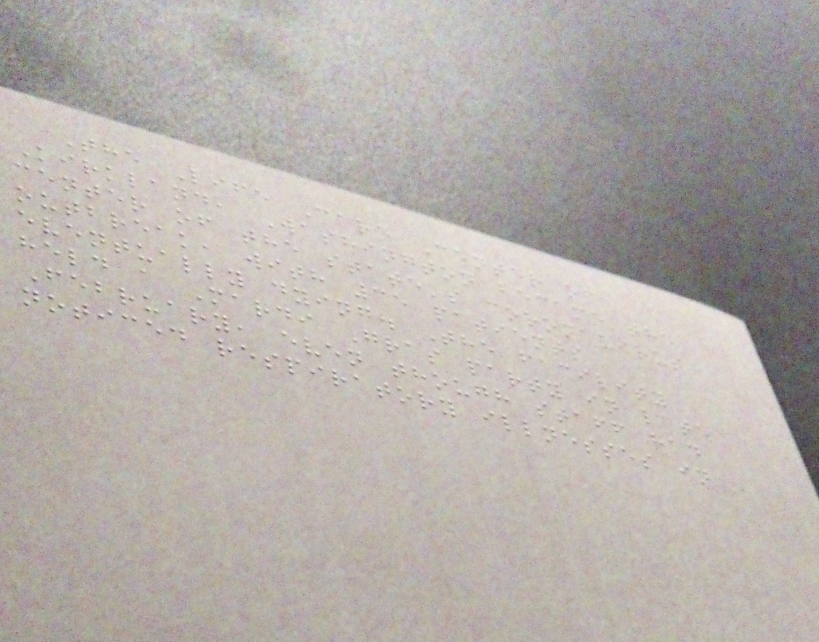The Life Care Center of
Kirkland, Washington became the
center of the state's coronavirus
outbreak, with 35 patients
eventually dying. The facility
held a Mardi Gras party in late
February, even though staff had
noticed respiratory illnesses in
